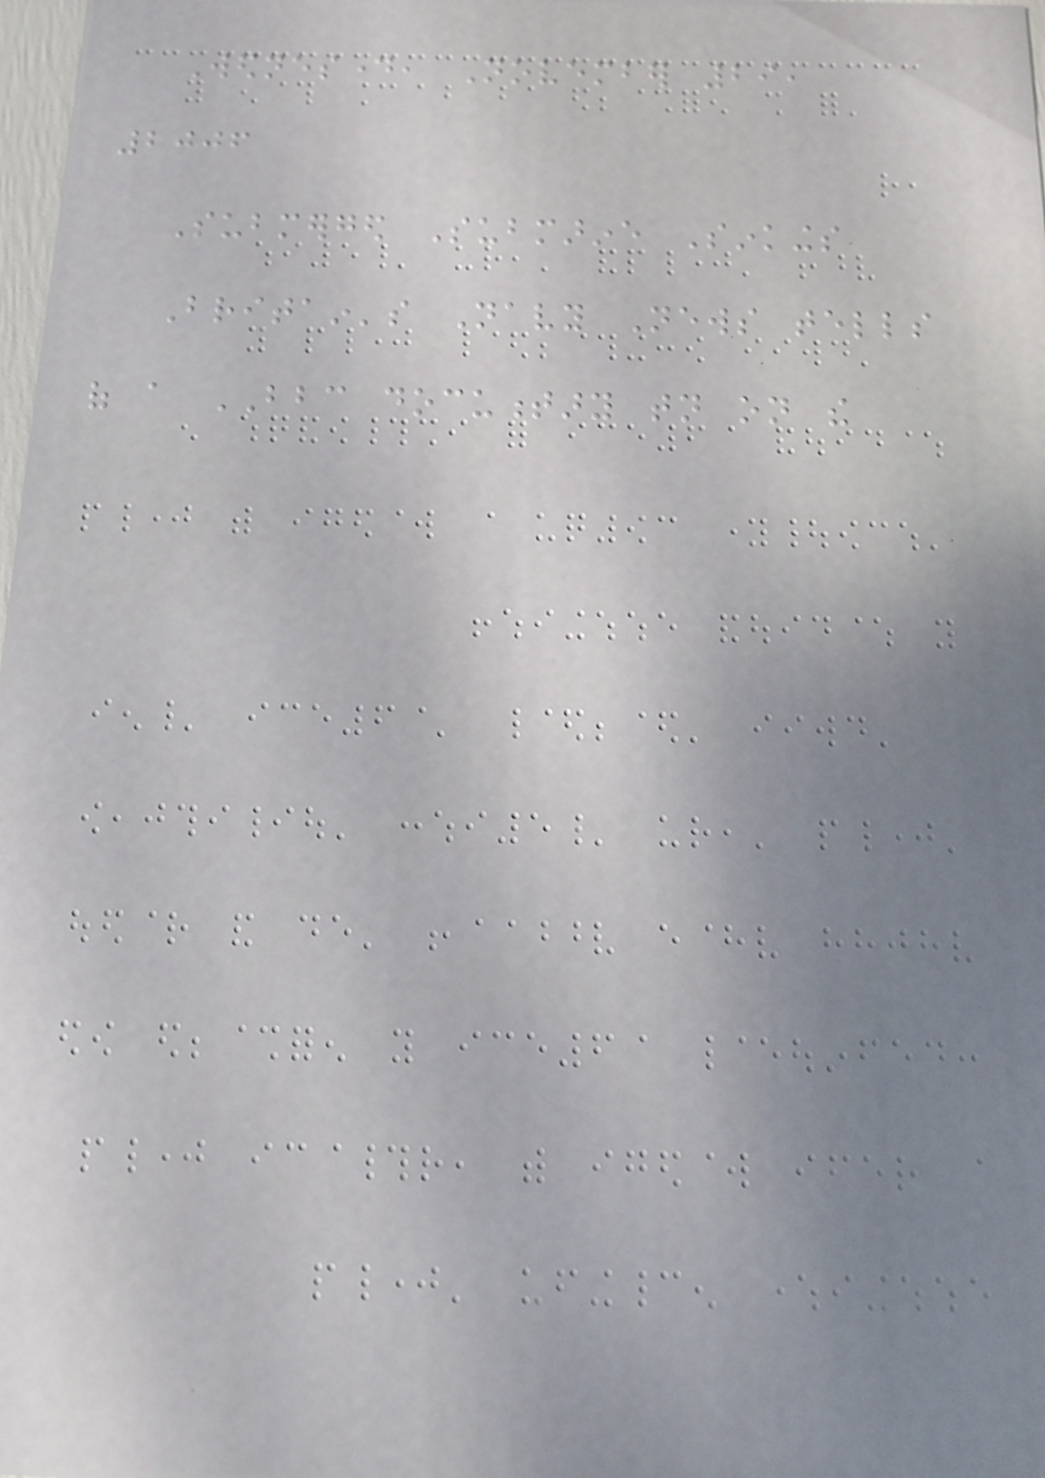Wednesday, November 29,
2006
Submerged Submarine Sinkings
Britain's Navy News tells
of a BBC documentary tonight on the
